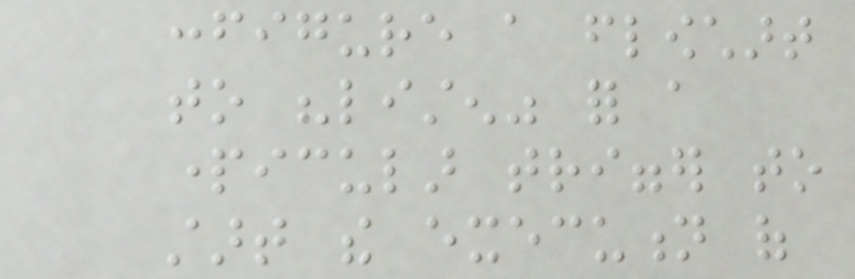configure a flowchart
to "listen" for a
particular trigger to
start the execution of
